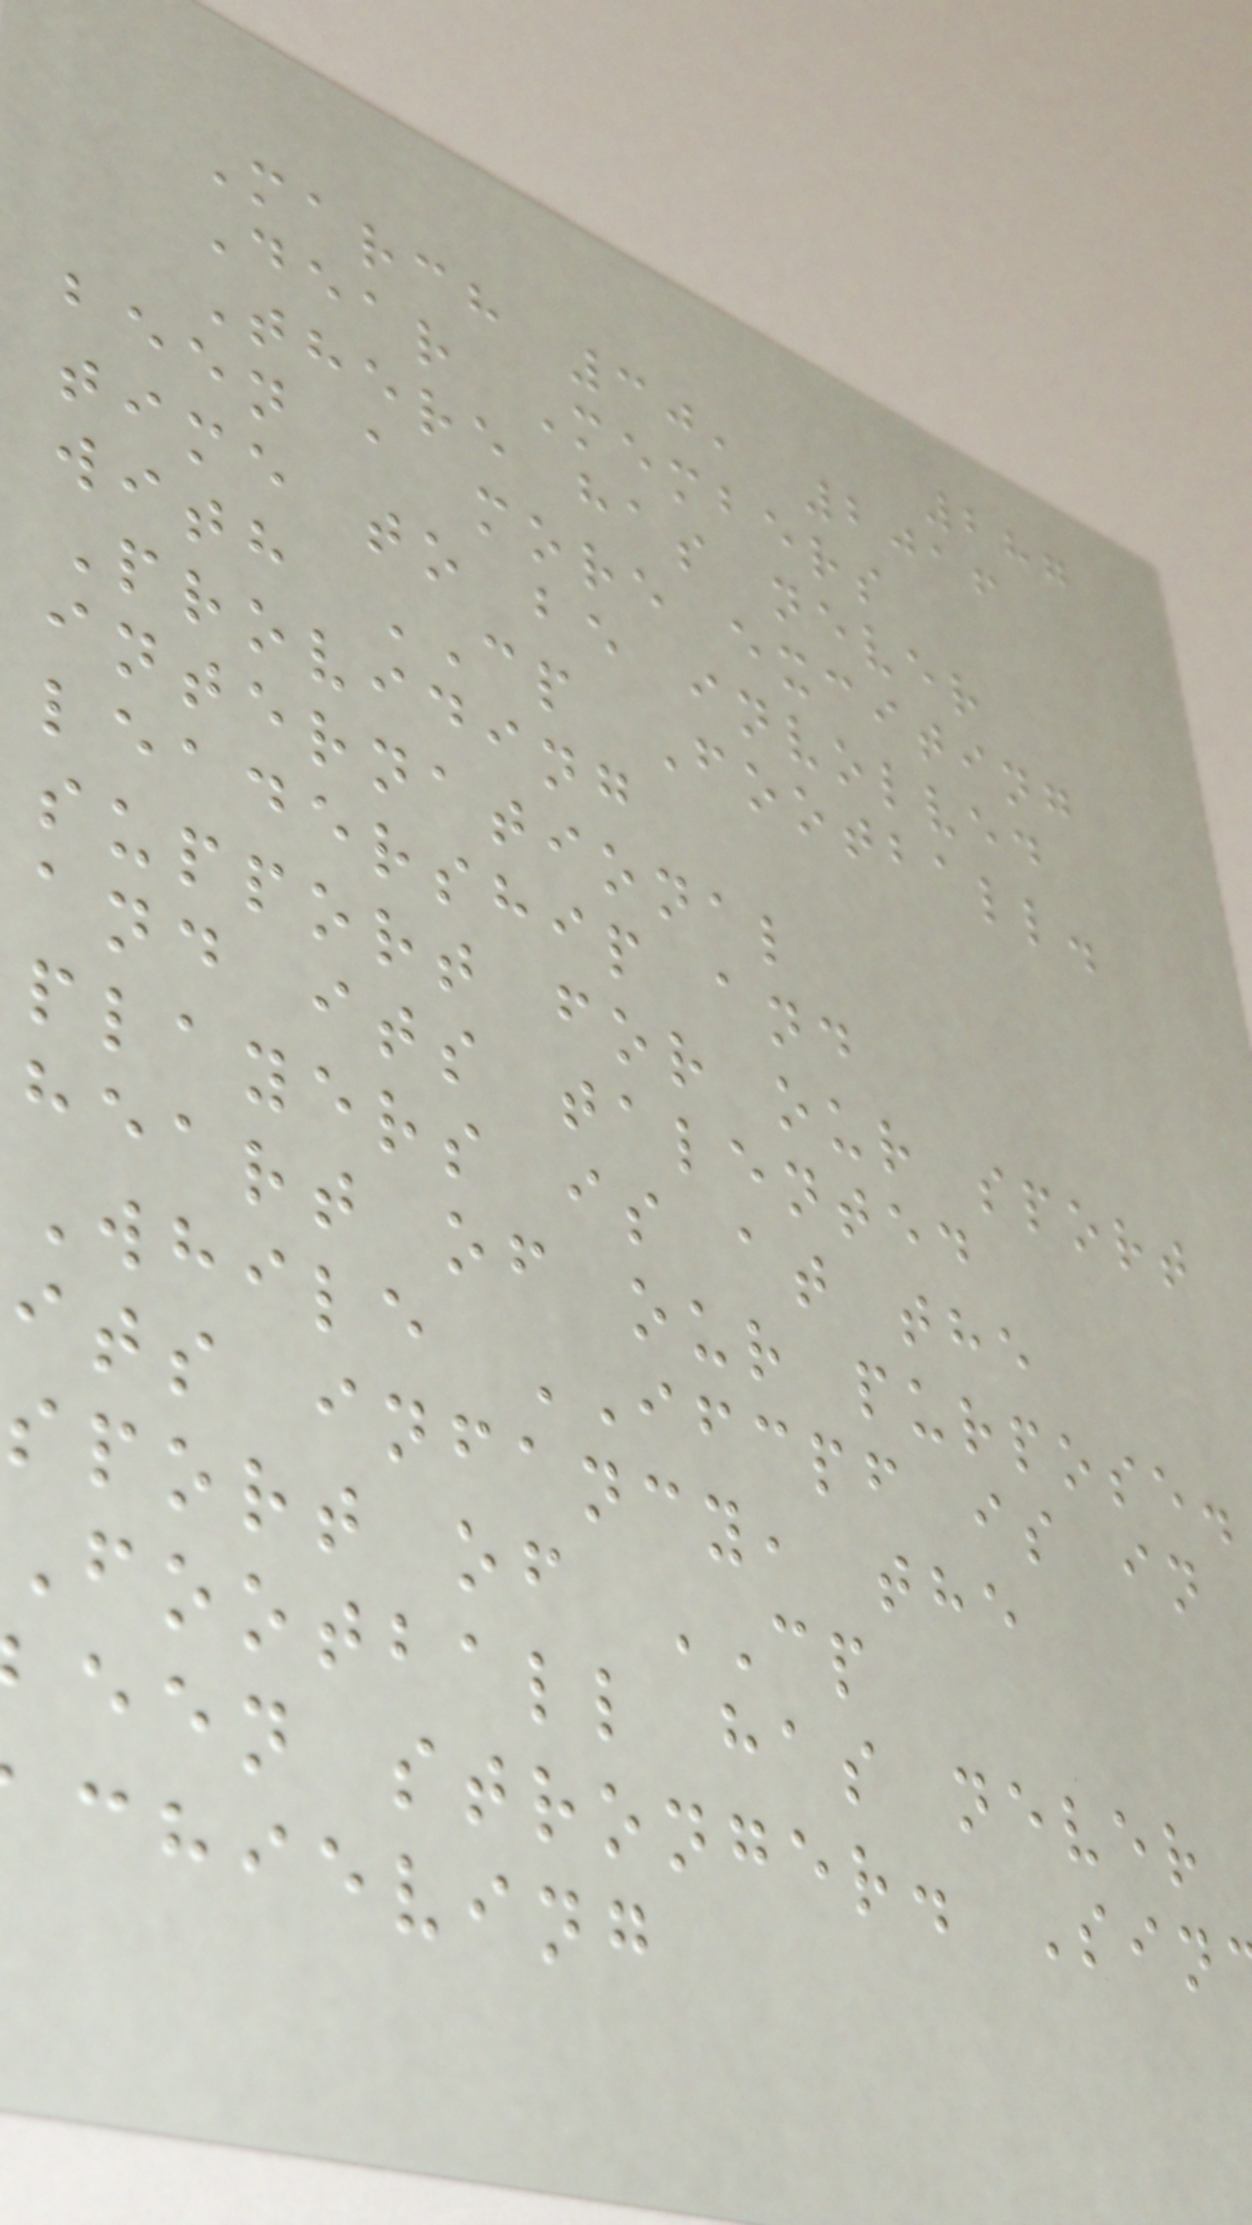287
March 30, 2016
Dear Members
There has never
been a more exciting
time to be involved
with CP Football.
Providing
international
leadership and
support for our sport
and its talented
players is at the
heart of our purpose.
While IFCPF is in
its infancy, the
sport of CP
Football has never
een stronger. Sin
chieving
